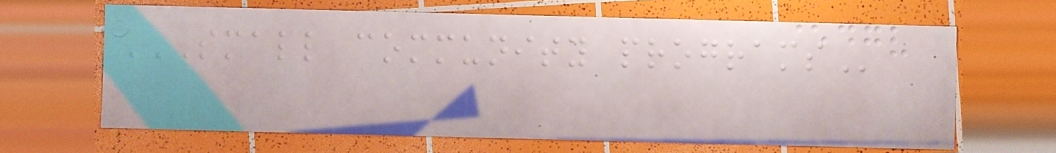SMALL COMMUNITY PROGRAMS
